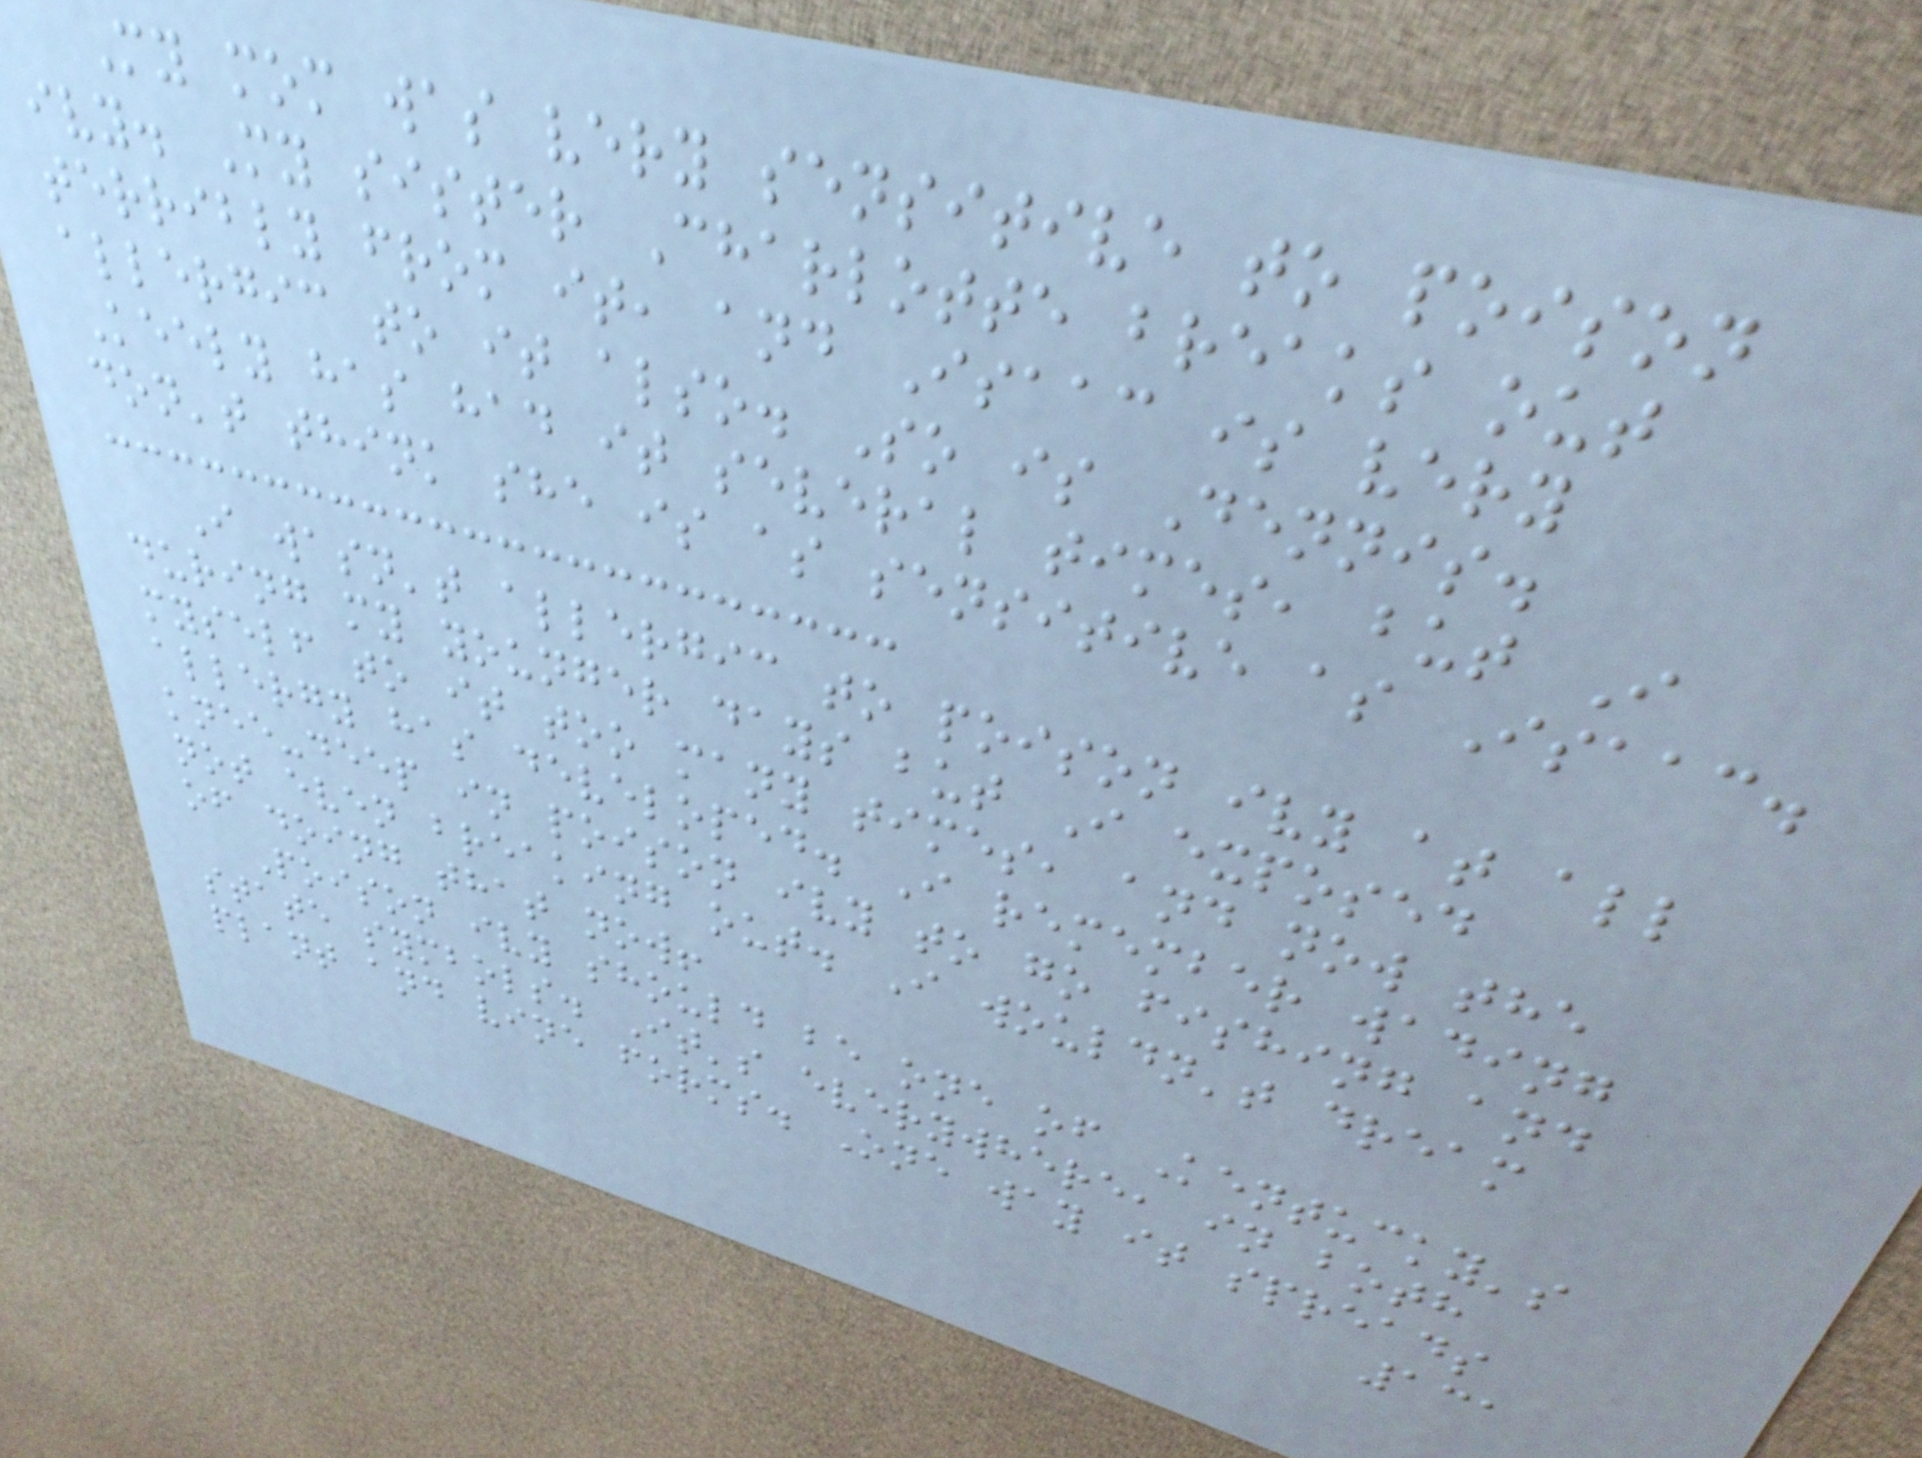My mom was very sensitive to poison
ivy. My sister Charlotte breaks out
terribly from it, and Isaac is very
allergic to it also. So is Dennis.
Keely has had it several times, but I
don't think she is as sensitive as Isaac.
I wasn't allergic to poison ivy at all
during my younger days but I exposed
myself to it too many times, and now the
allergy has developed. I remember wading
knee-deep in poison ivy to go fishing and
not even breaking out. I wouldn't dream
of doing that now!
Poison ivy should be one of Kentucky's
state symbols. It's everywhere, in both
plant and vine forms. One way it spreads
131
